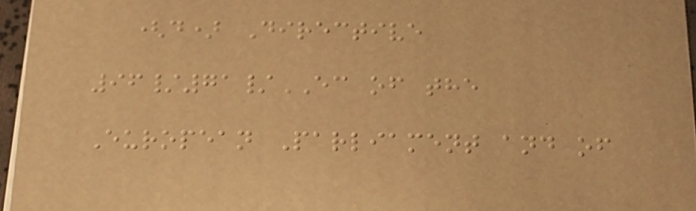(d) Directive
96/71/EC of the
European Parliament and of
